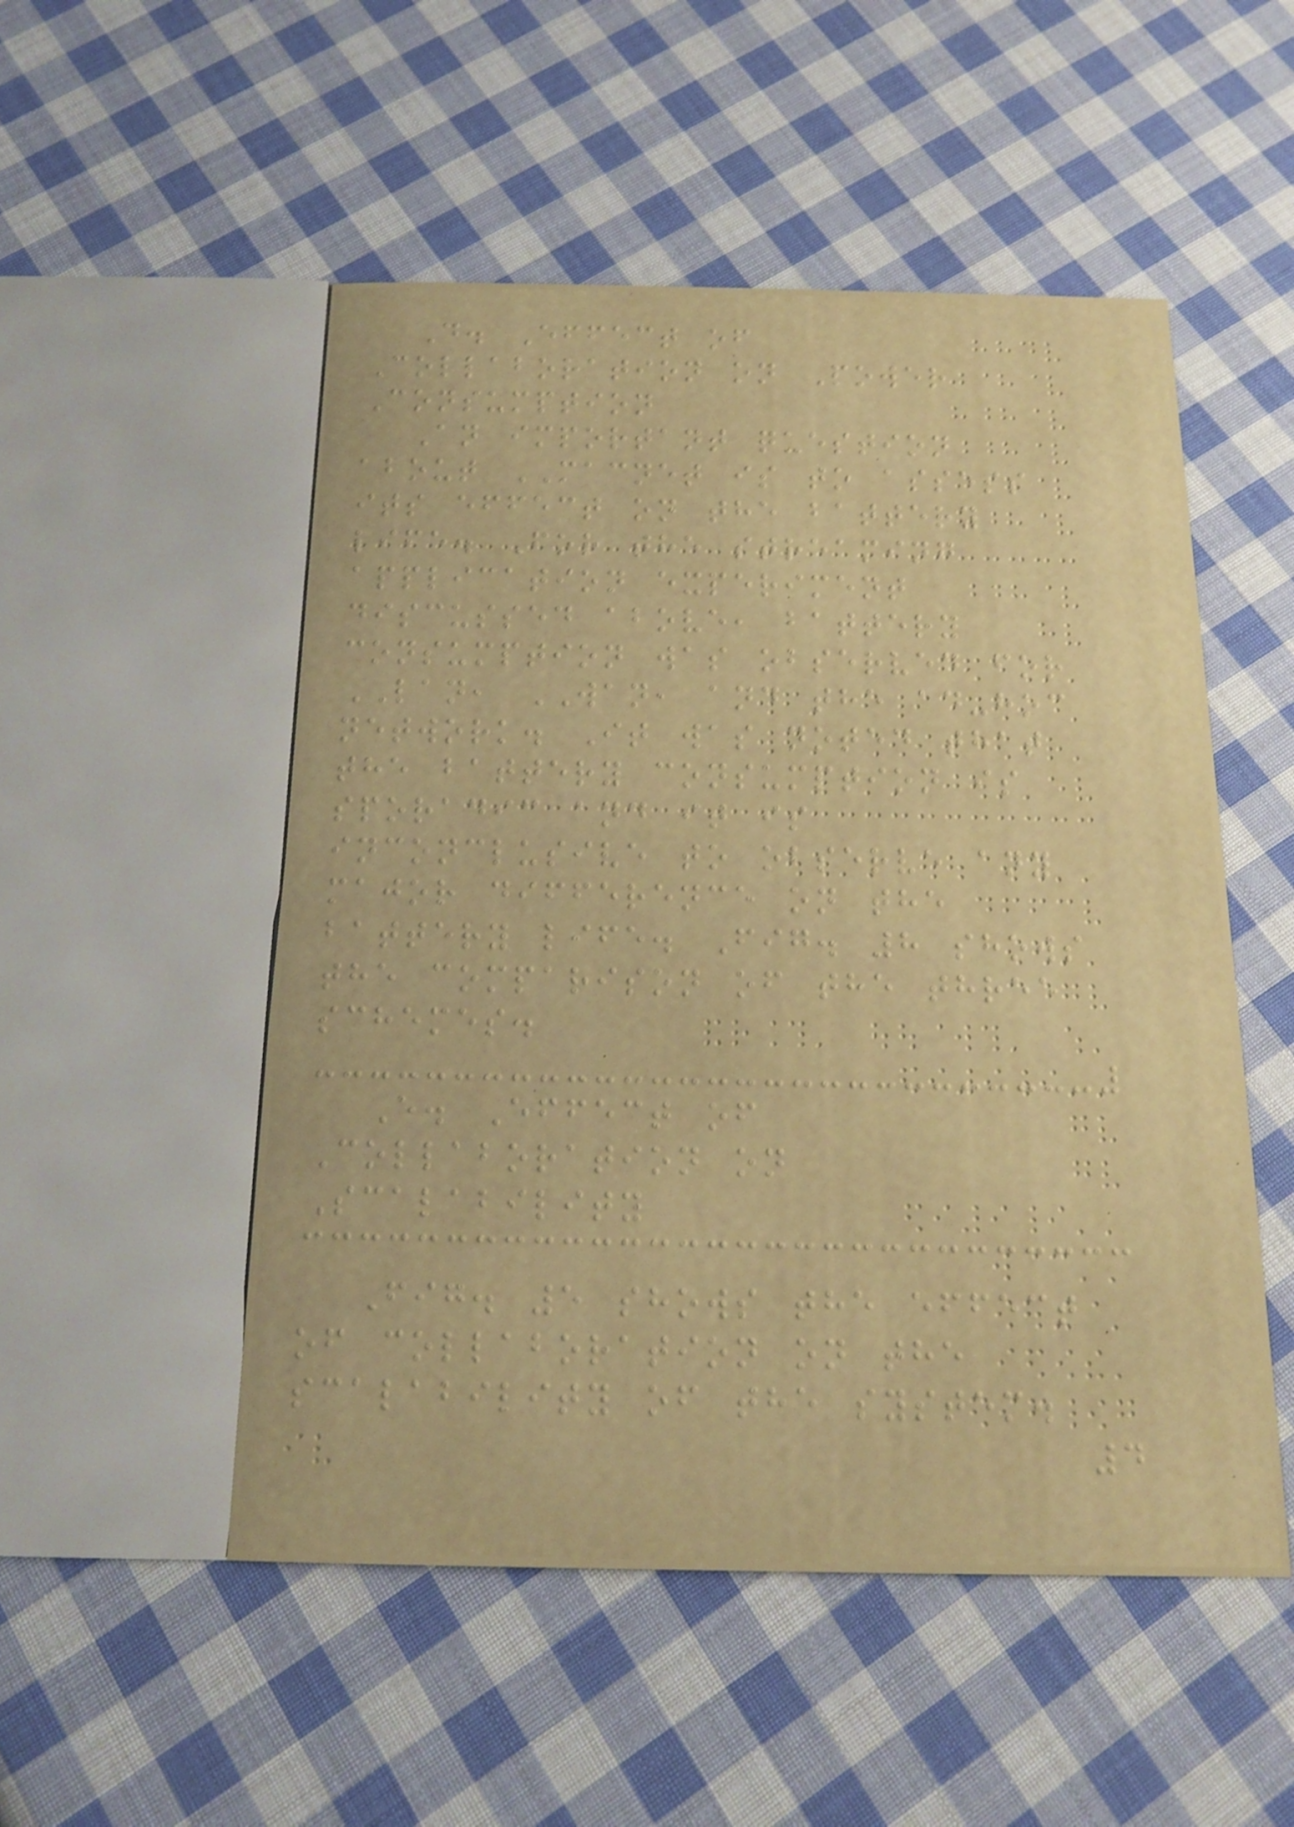D. Effect of
Collaboration on Power
Consumption
An important question
about MACNET is to assess
its effect on the battery
life. For the streaming
application experiment
discussed above, battery
consumption was observed for
LAN, WAN, and the ad-hoc
network. It was noted that
the battery consumption is
sporadic and it is
inconclusive to observe any
major difference on the
battery life. Fig. 8 shows
the comparison of the three
schemes.
E. Effect of
Collaboration on
Scalability
Fig. 5 shows the effect
of collaboration on the
scalability of the system.
4
